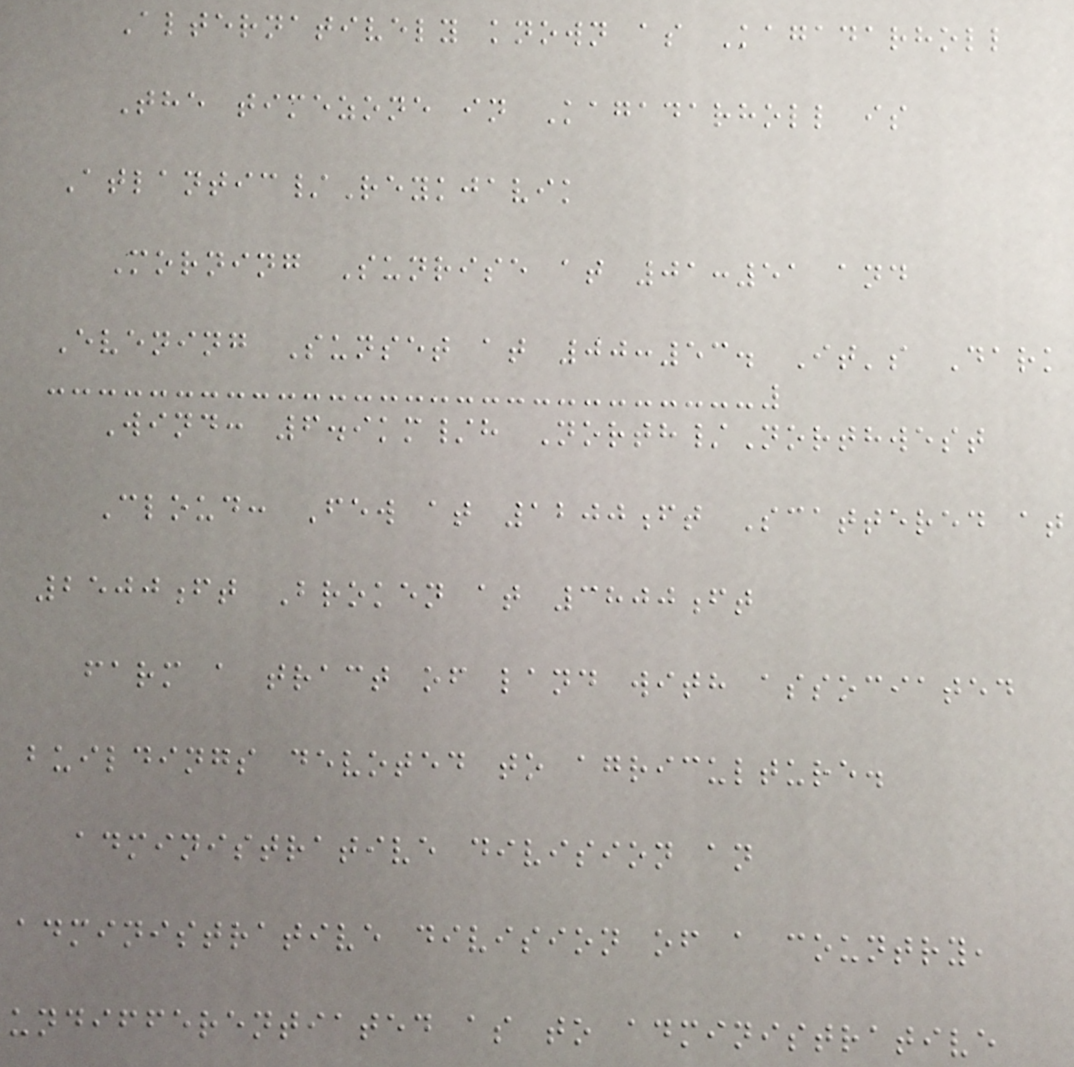Alternatively known as Kagadarholl
The timezone in Kagadarholl is
Atlantic/Reykjavik
Morning Sunrise at 01:51 and
Evening Sunset at 00:53. It's Dark
Wind: 6.9km/h North/Northwest
Cloud: Few at 1200ft Scattered at
2500ft Broken at 3800ft
farm a tract of land with associated
buildings devoted to agriculture.
administrative division an
administrative division of a country,
undifferentiated as to administrative
